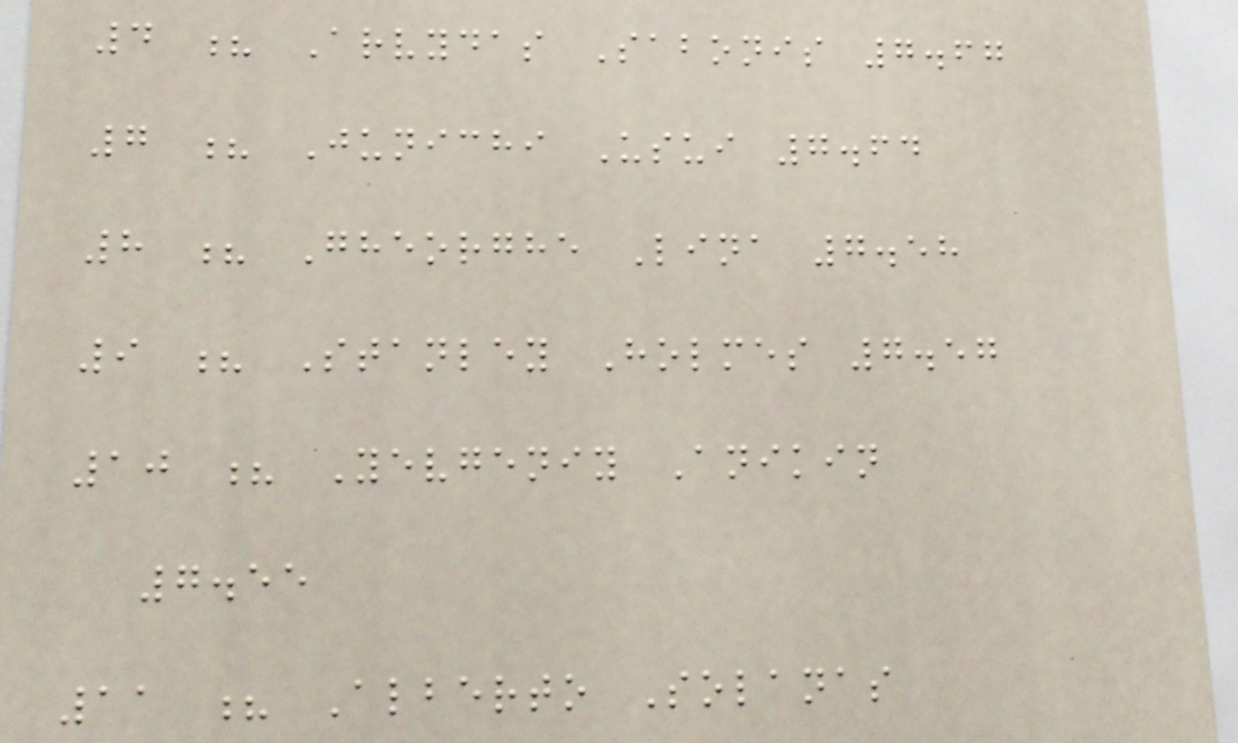4 ? Arvydas Sabonis 7.67
7 ? Junichi Usui 7.64
8 ? Gheorghe Lina 7.58
9 ? Stanley Holmes 7.57
10 ? Yevgeniy Anikin
7.55
11 ? Alberto Solanas
